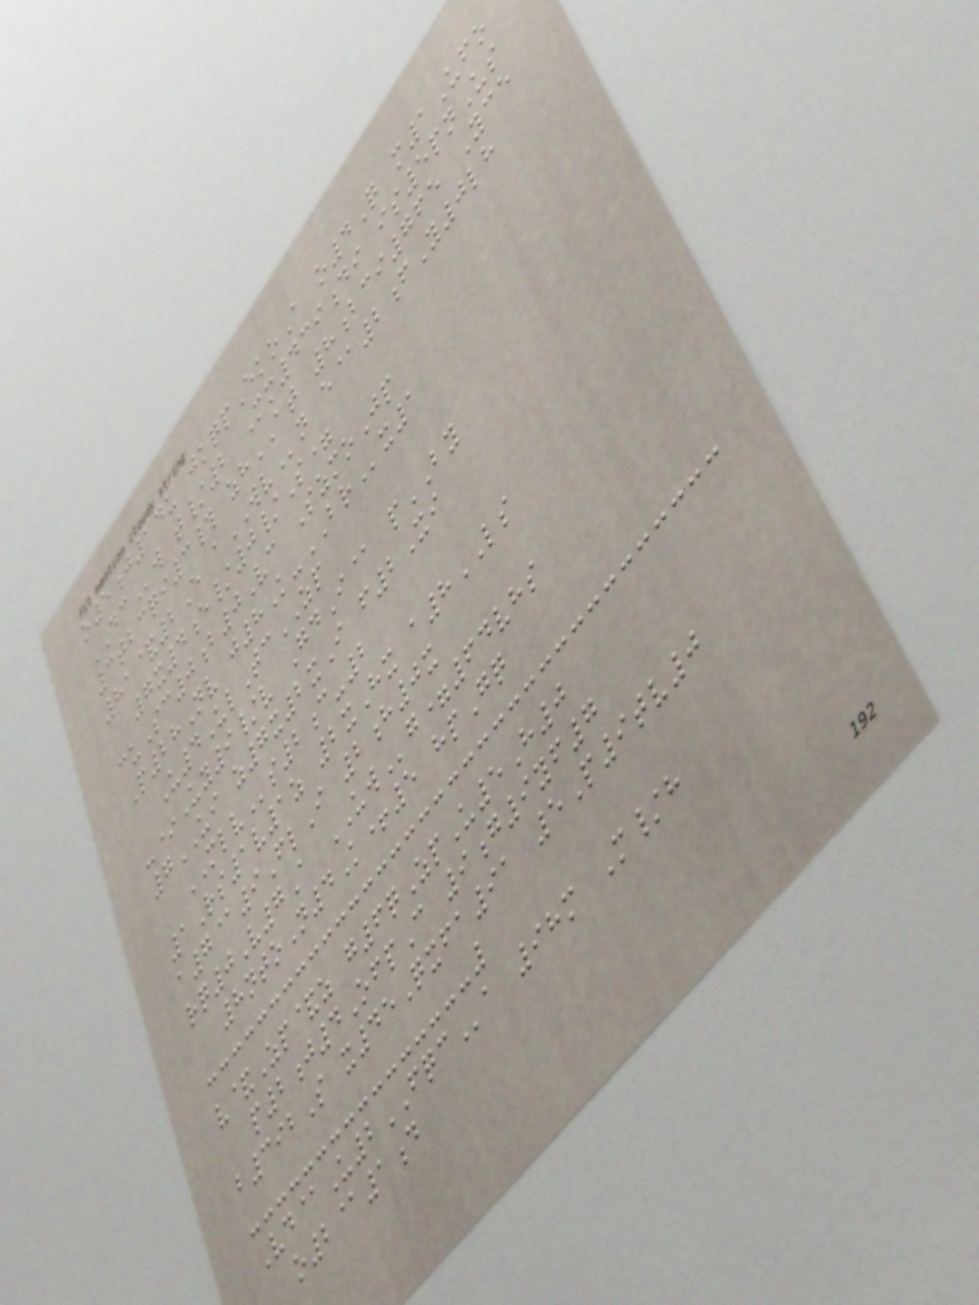o5j14u jkqpEkoA o4Q m1Ufo
DCw t/2 Mm439di is5pnUs
3tbcqi3# zhAT 8bci765 Yce
81&2E aWVn e@2fY0lh
7x4e/0/S=
cuSc0b0Vc SzmoJp
P28Nv j8K-BRx1
U4UlTcZP
-*Uy9/v GdI@ pBY
7UI z7x2xI f2Xi
MLVs2c-2
1Rs1v1z 2xHx a8LS
a7@9FlI 2h0x
rq0V7A UWg=64vhs
8ntoN4K+5 hpGq
v&Zp&z g6qZpU5H0
p2j4OfpC 9g9yf7
b392S x45Qxfa91 5P9tv0
Vd@U2FQCa 98m M/h
o2@1d
